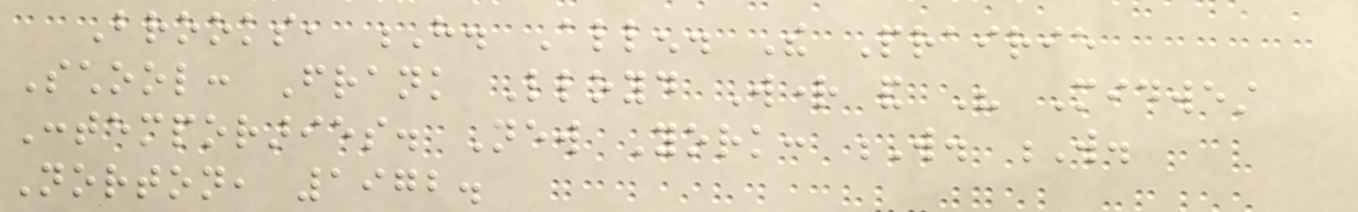Brooks, H. Allen. The Prairie
School: Frank Lloyd Wright and His Midwest
Contemporaries. New York: W. W.
Norton, 1972.
